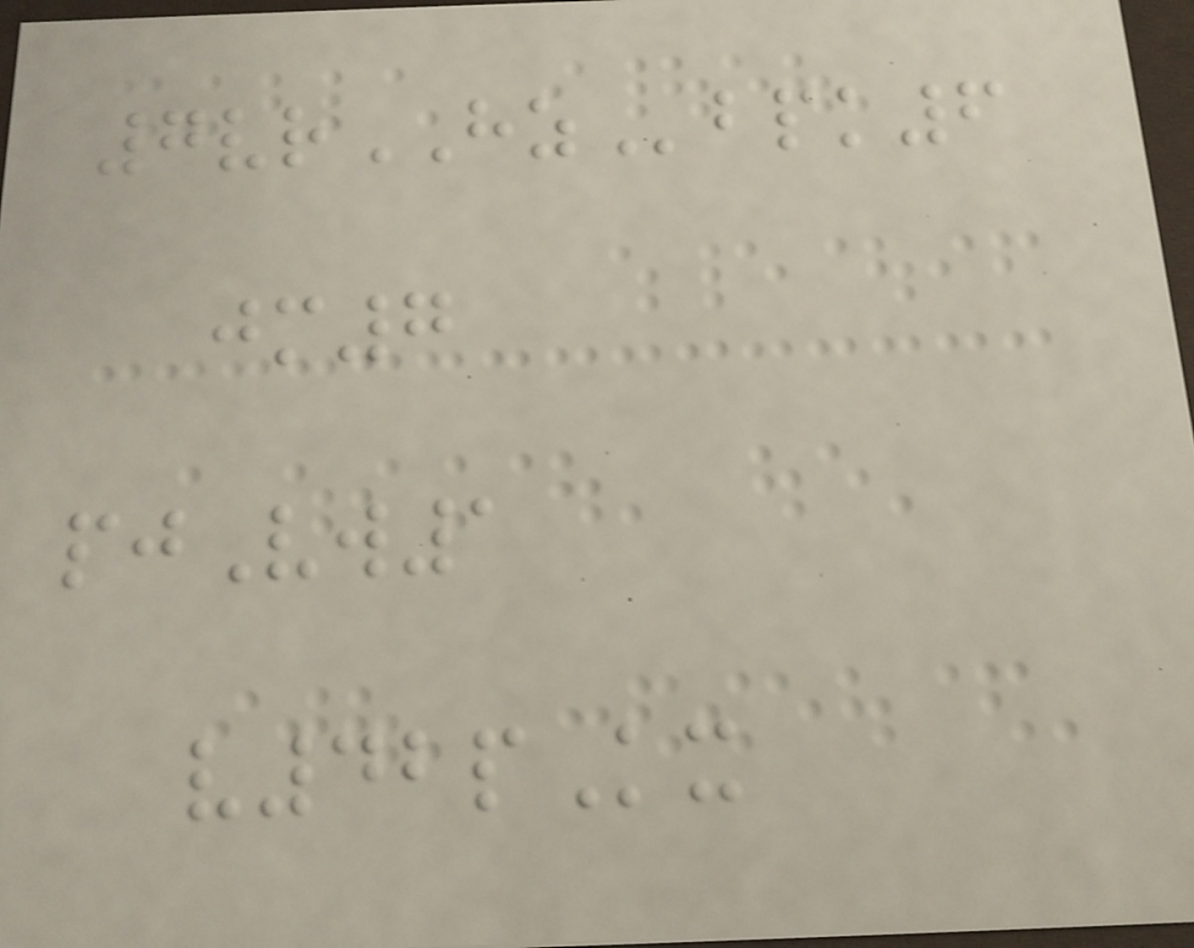7vrHZbpk6
jm7
pjVw1
v42pKx
